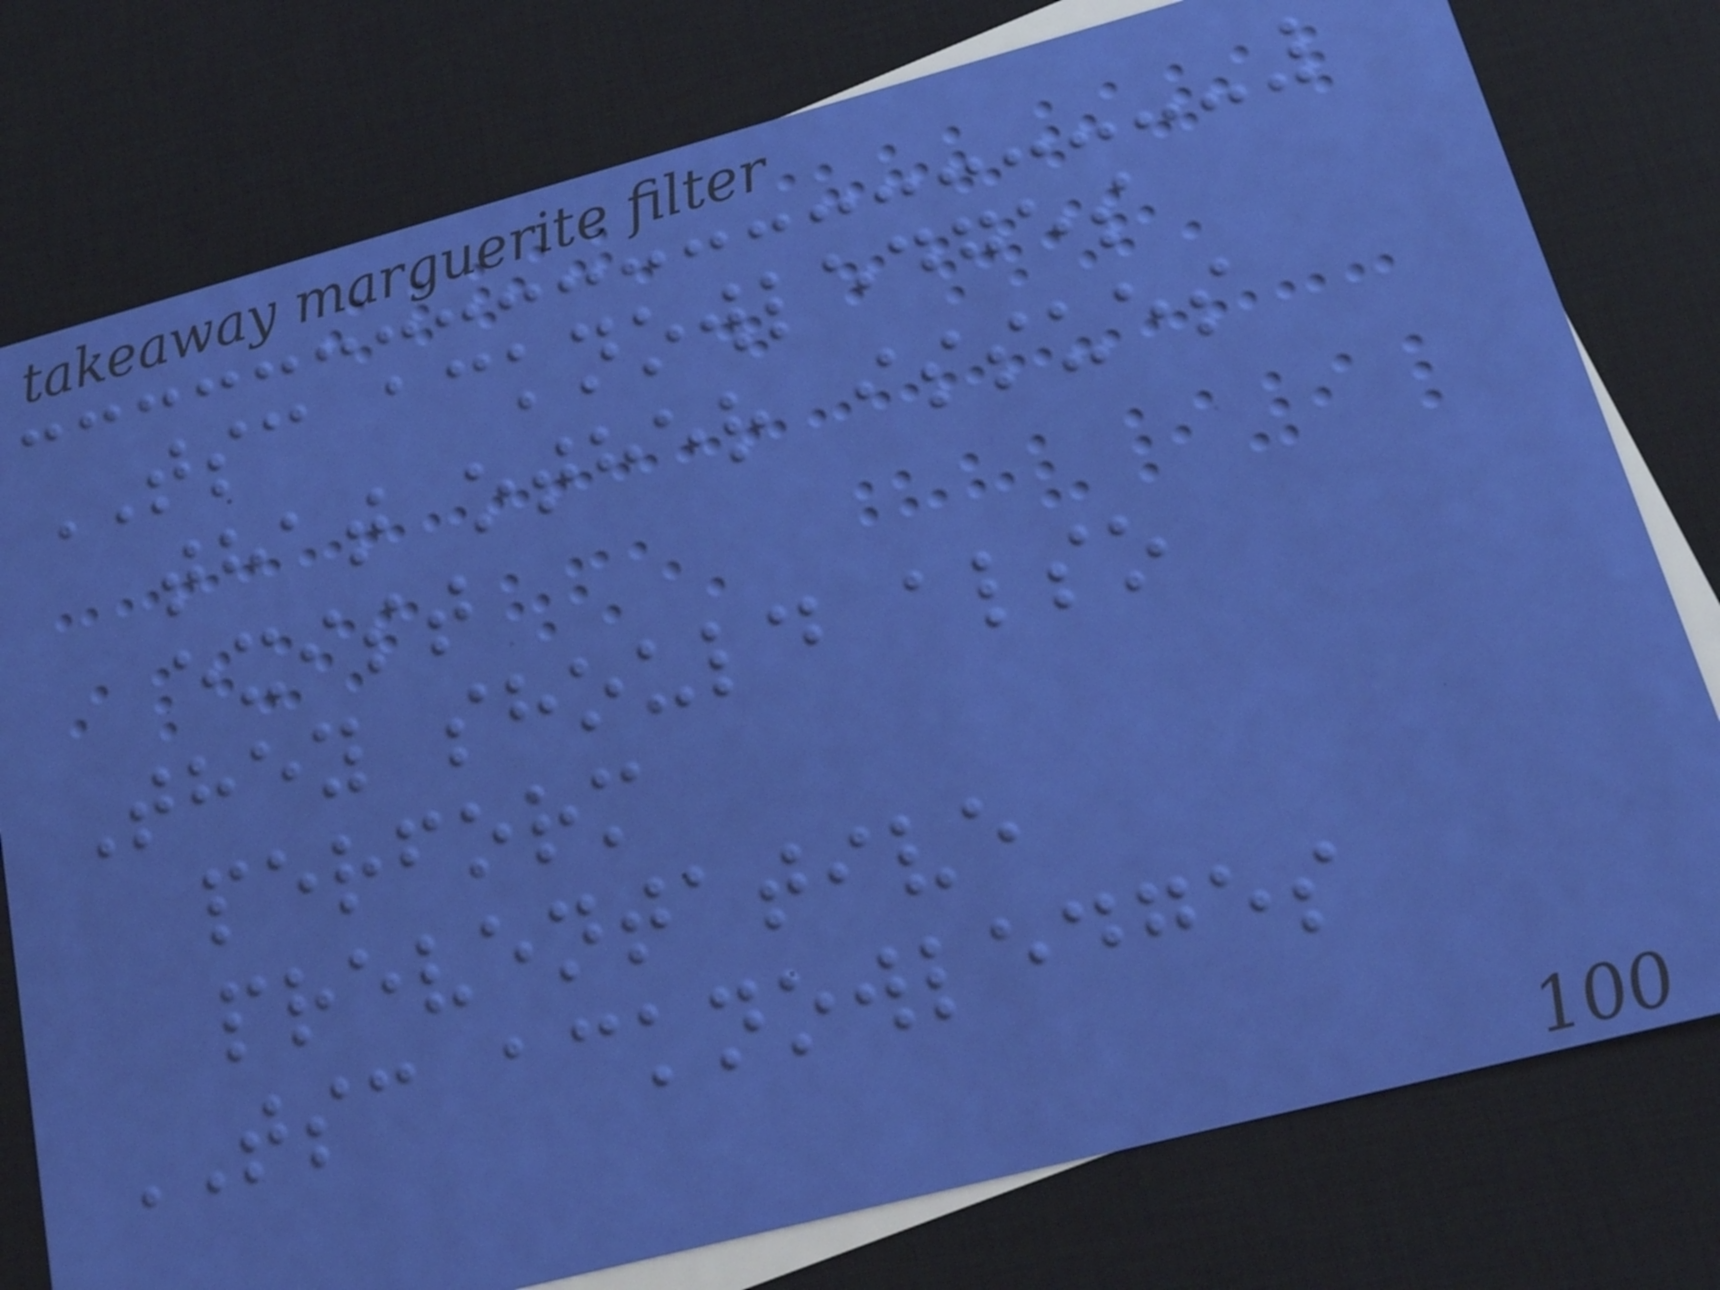TSC acknowledges
that other issues
exist
They should also
perform
preventative
TSC acknowledges
